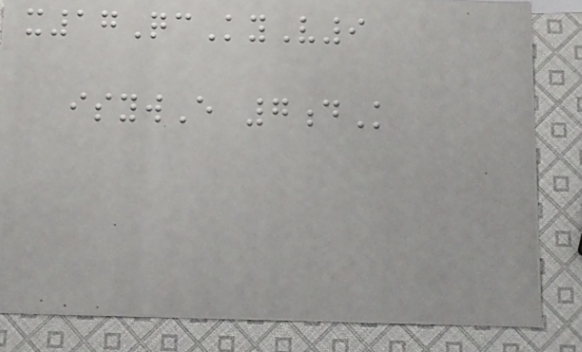x17QcKyV9
isywE 7dK
